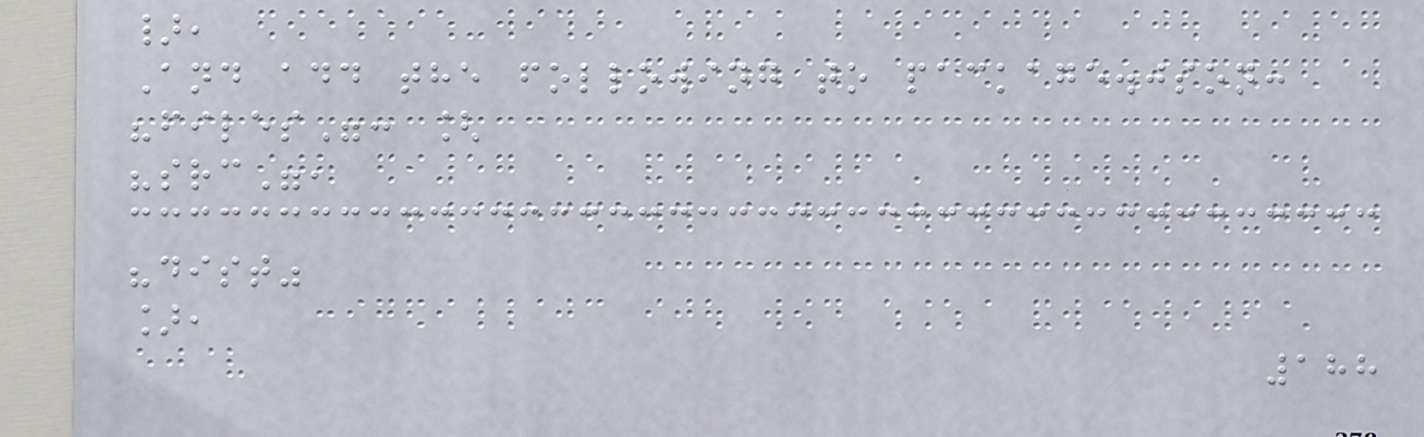},
And add the following to package.json:
"files": [
"src",
"dist"
],
188
